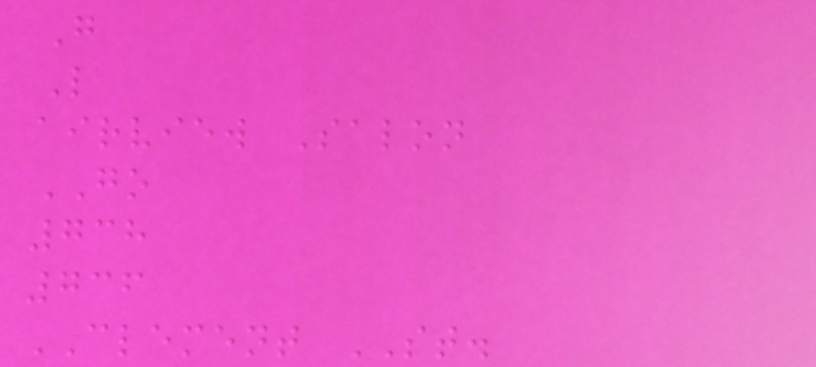G
L
airview Salon
GO
738
736
CLEMENT ST.
